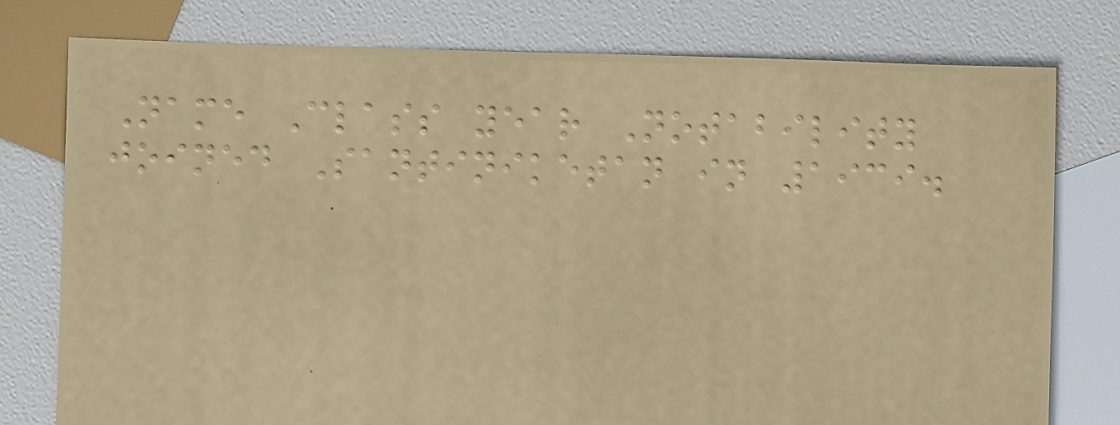Name Class year Notability
joined Santiniketan in 1939.
